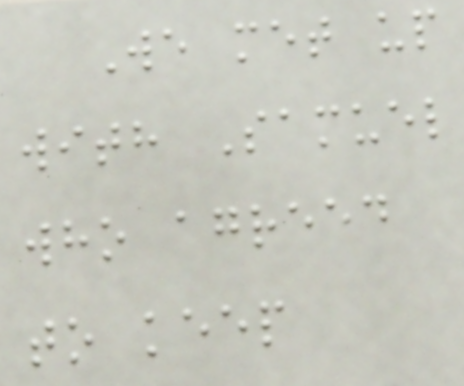We met up
with Samuel
who agreed
to keep
